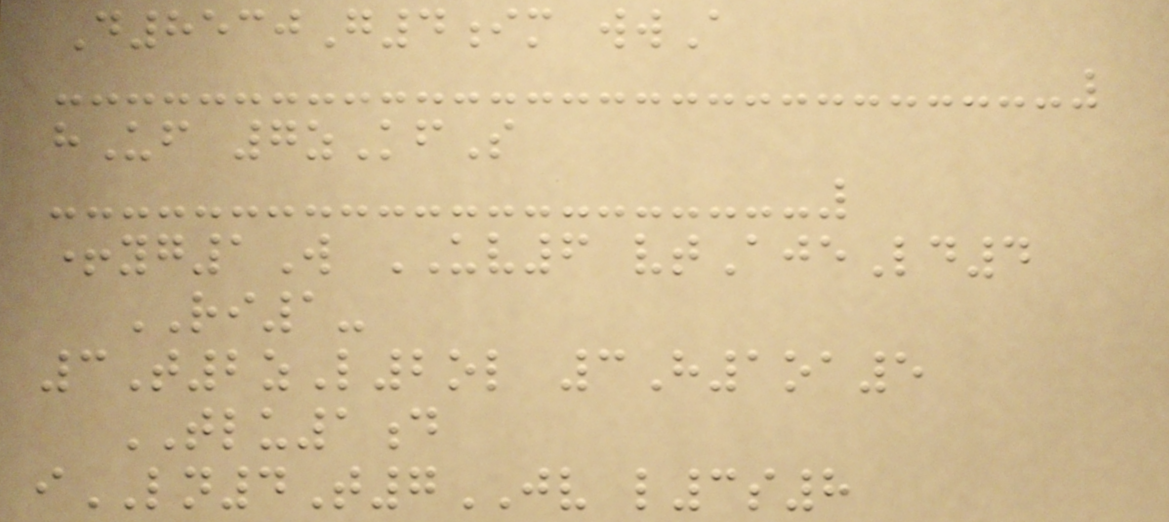D8530G4im wwA
hUf 7zKfS
+yg1W UV6 vtAjeLd4
RI1-
3T2zL2ol 3H1oa5
TLU1d
iLN4T7JV l3s8
